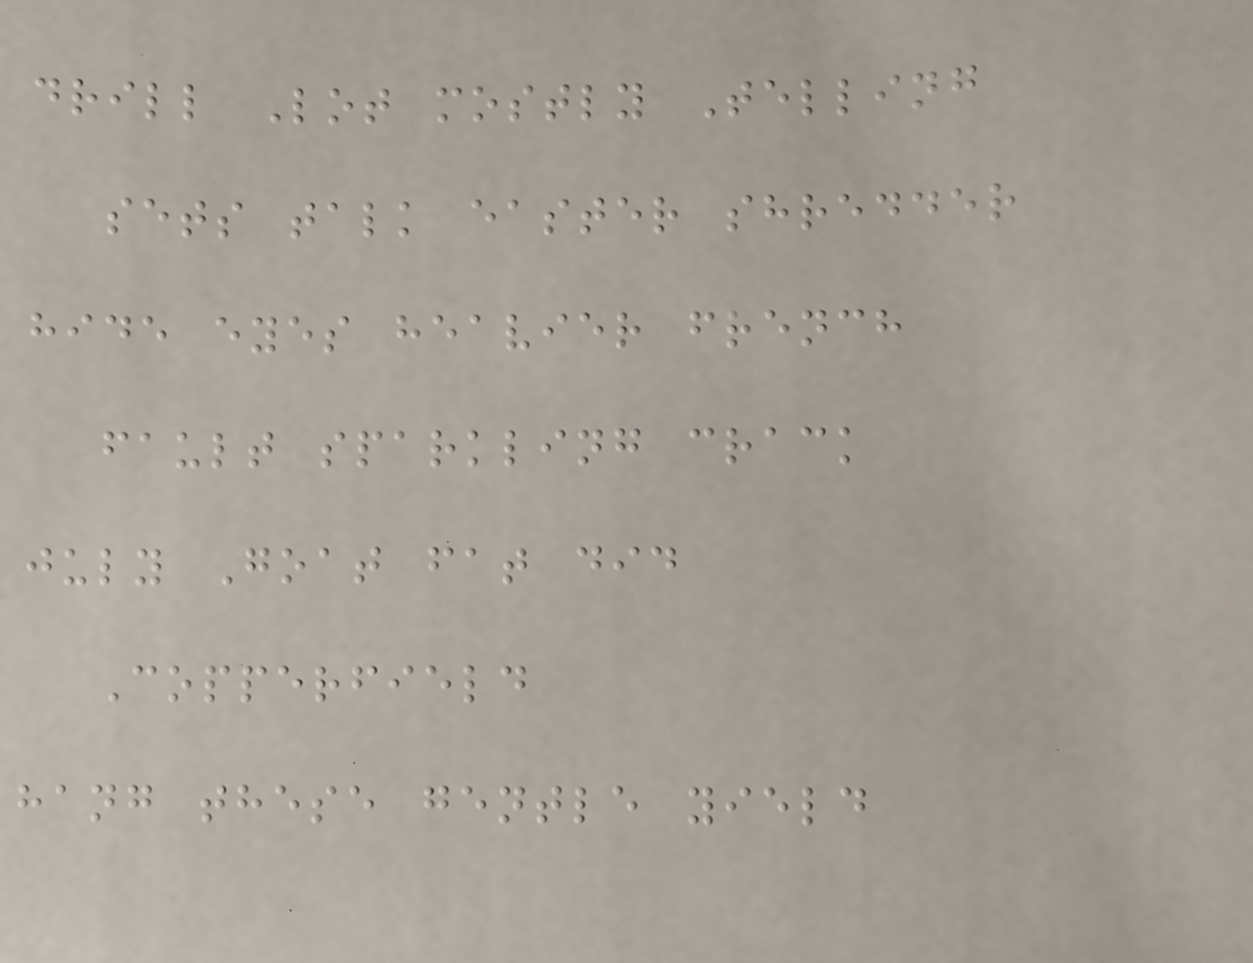drill Lot mostly Telling
sets talk easter shredder
hide eyes heavier french
fault sparkling crack
july Goat fat did
Copperfield
hang these gentle yield
